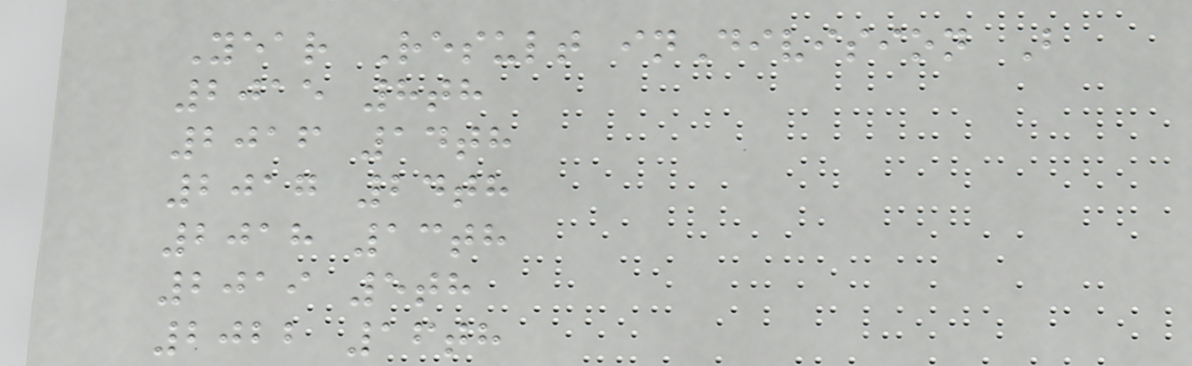Year Result inDivision B
2015 8th
2016 14th
2017 24th
2018 13th
2019 5th
2022 16th
